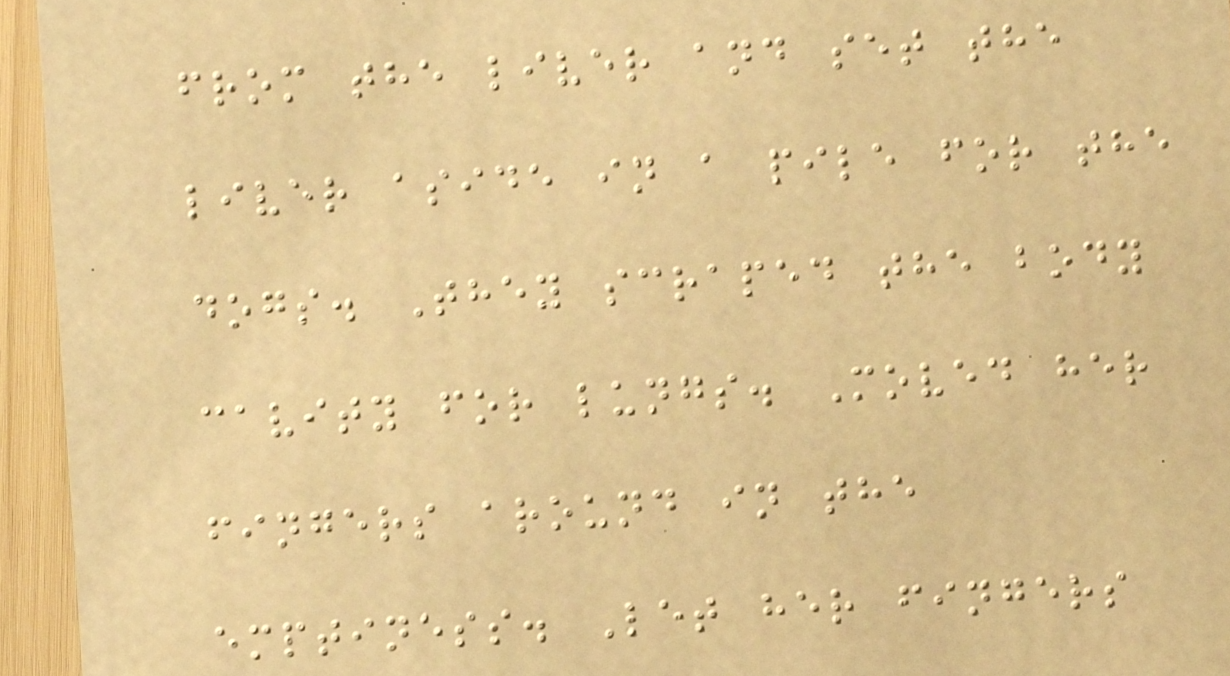from the liver and set the
liver aside in a pile for the
dogs. They scraped the body
cavity for lungs. Moved her
fingers around in the
emptiness. Let her fingers
